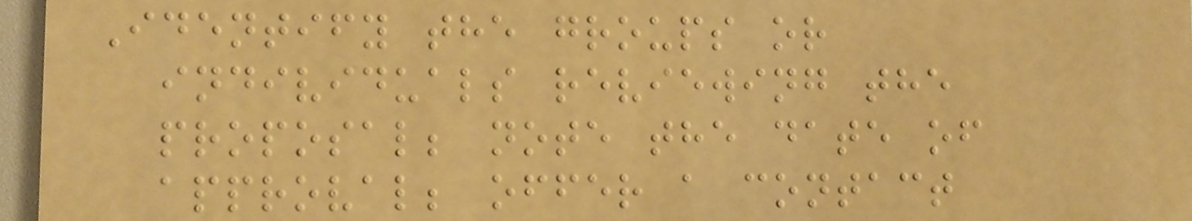Identify the groups or
individuals reviewing the
proposal; note the date of
approval; offer a contact
